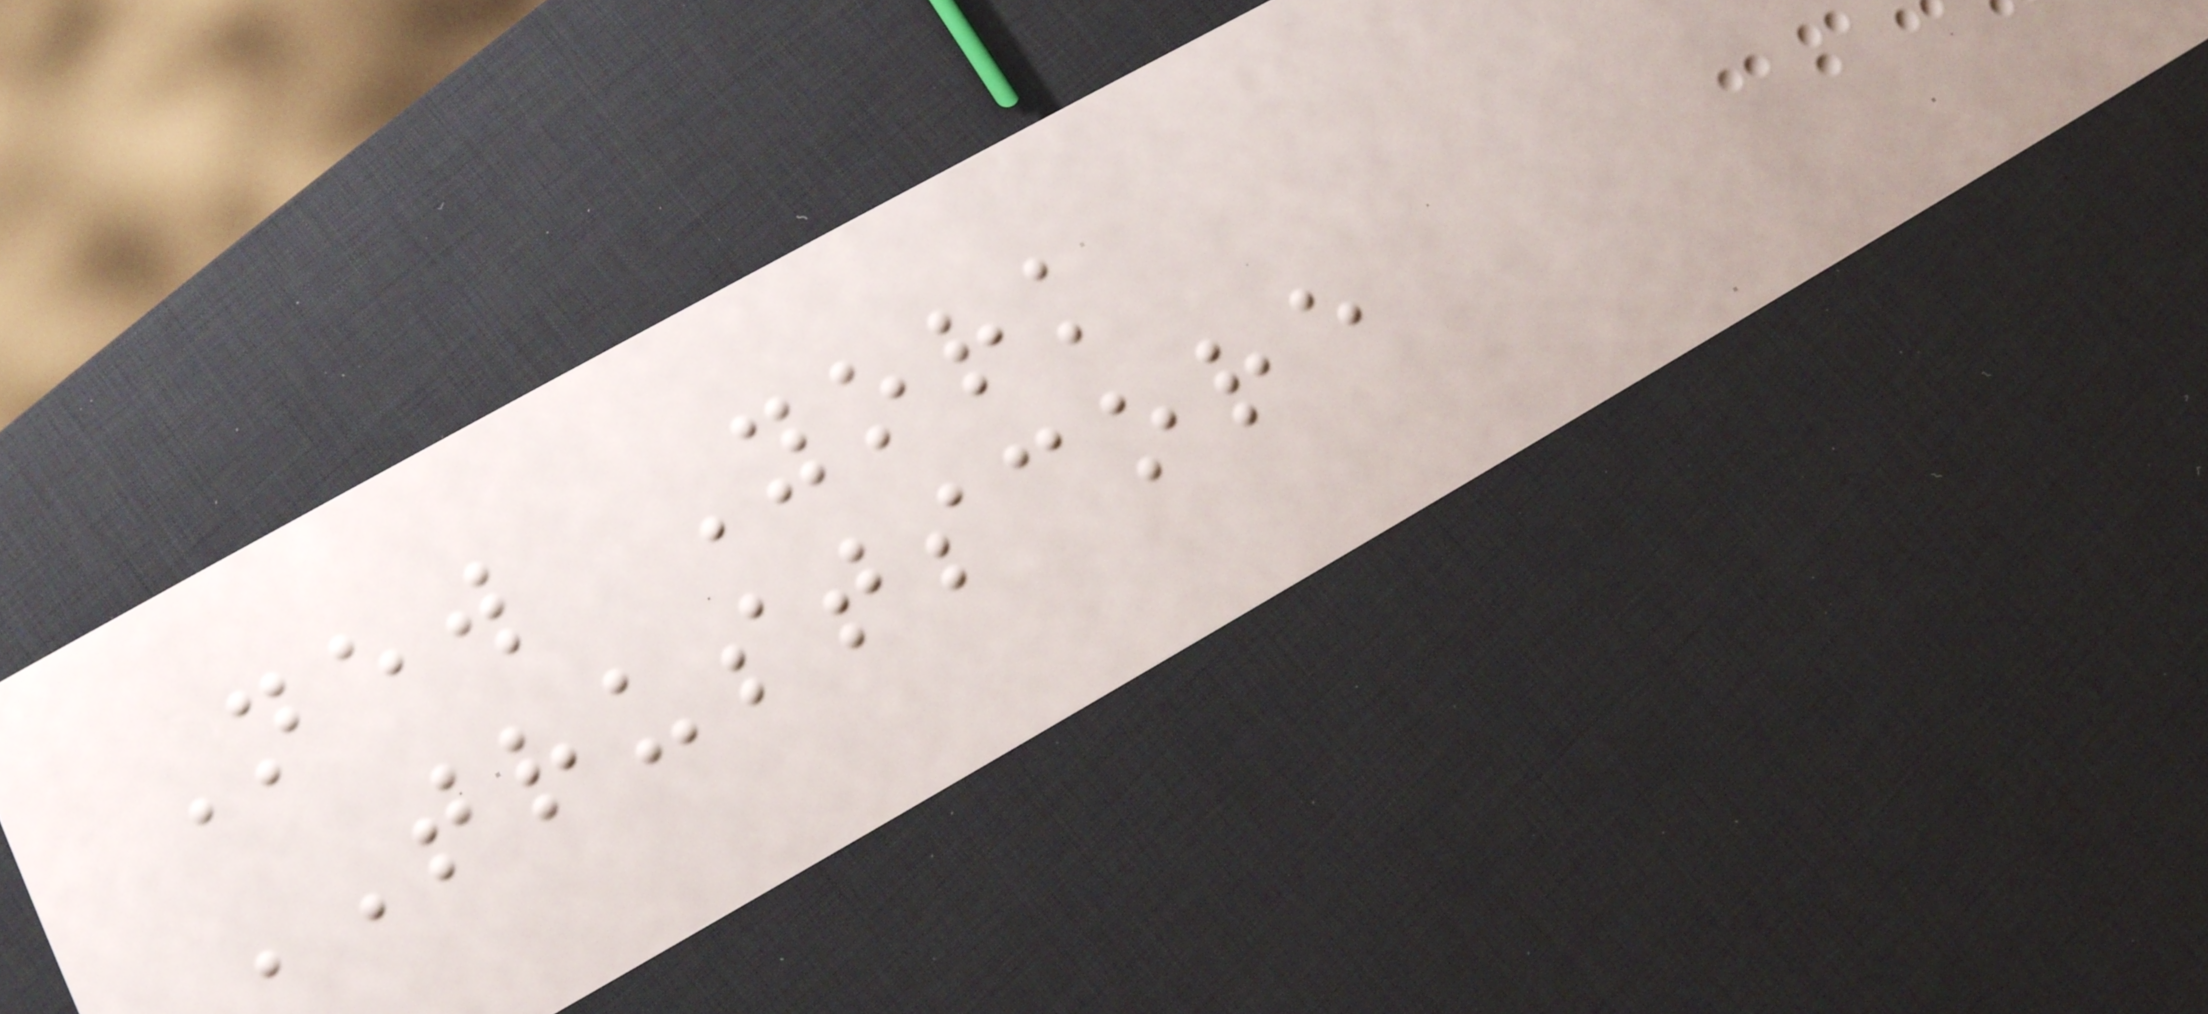New York
TRUSTSCORE
